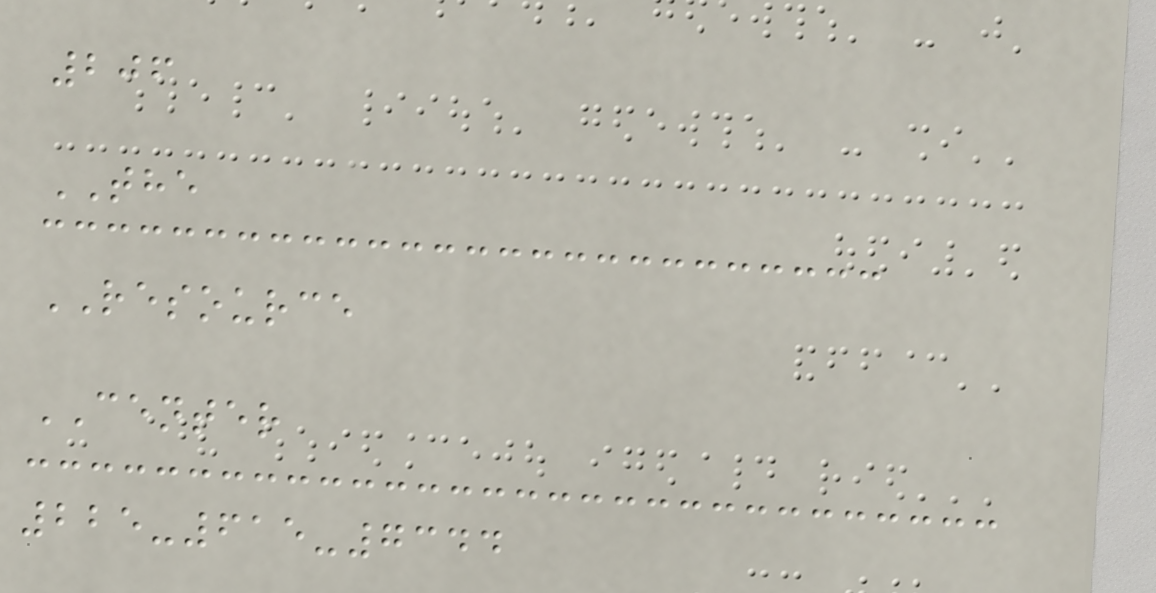206
THE
RESOURCE
CENTER
225-615-7344
